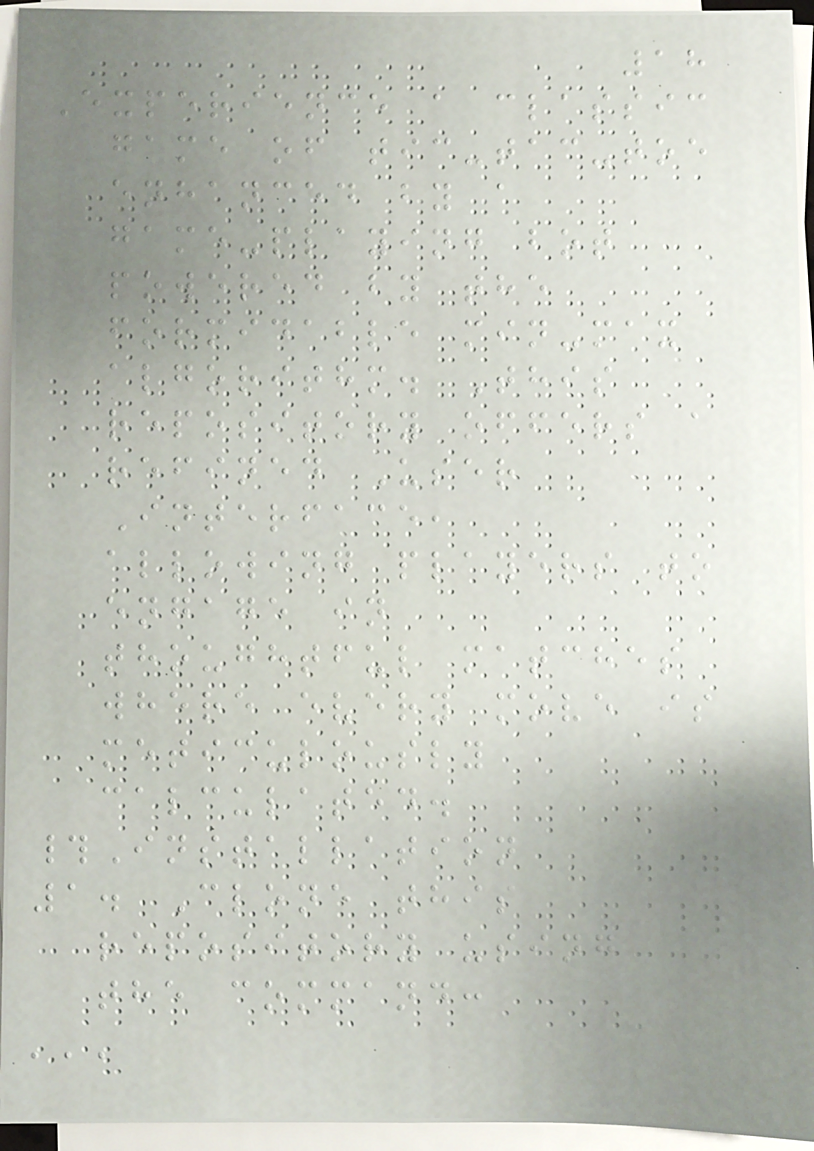18
Experience a classic
game of tic-tac-toe
enhanced by a
game-playing bot
powered by the
formidable min-max
algorithm. This
repository offers a
refined User
Interface,
allowing players to
engage in
thoughtful matches
where every move is
meticulously
calculated.
#Installation
1. Clone this
repository using
the command:
'''
